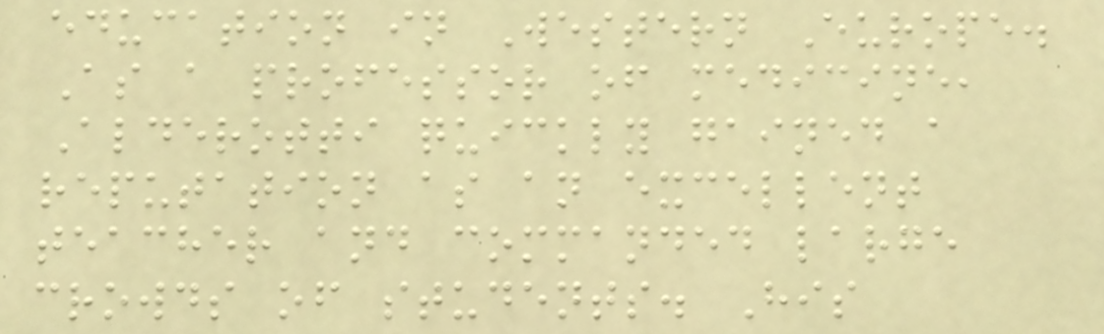education in Western Europe.
As a professor of medicine,
Alderotti quickly gained a
reputation as an excellent
teacher and commanded large
crowds of students. His
